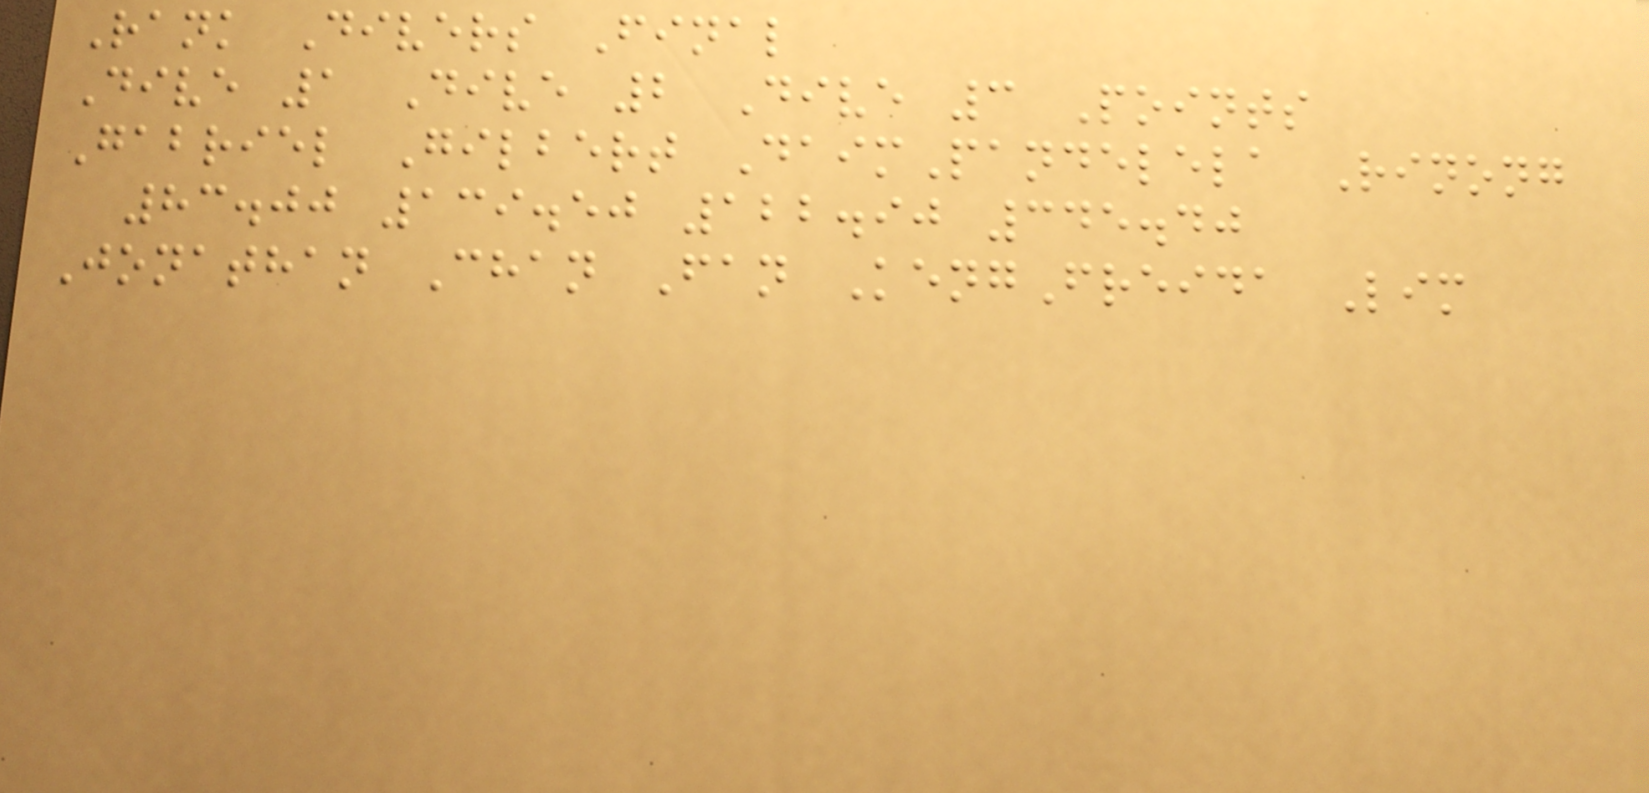Rank Divers Final
Dive 1 Dive 2 Dive 3 Points
Gabriel Gilbert DaimPandelela Rinong
83.00 139.50 122.90 345.40
Jonathan Chan Fan KengFreida Lim
